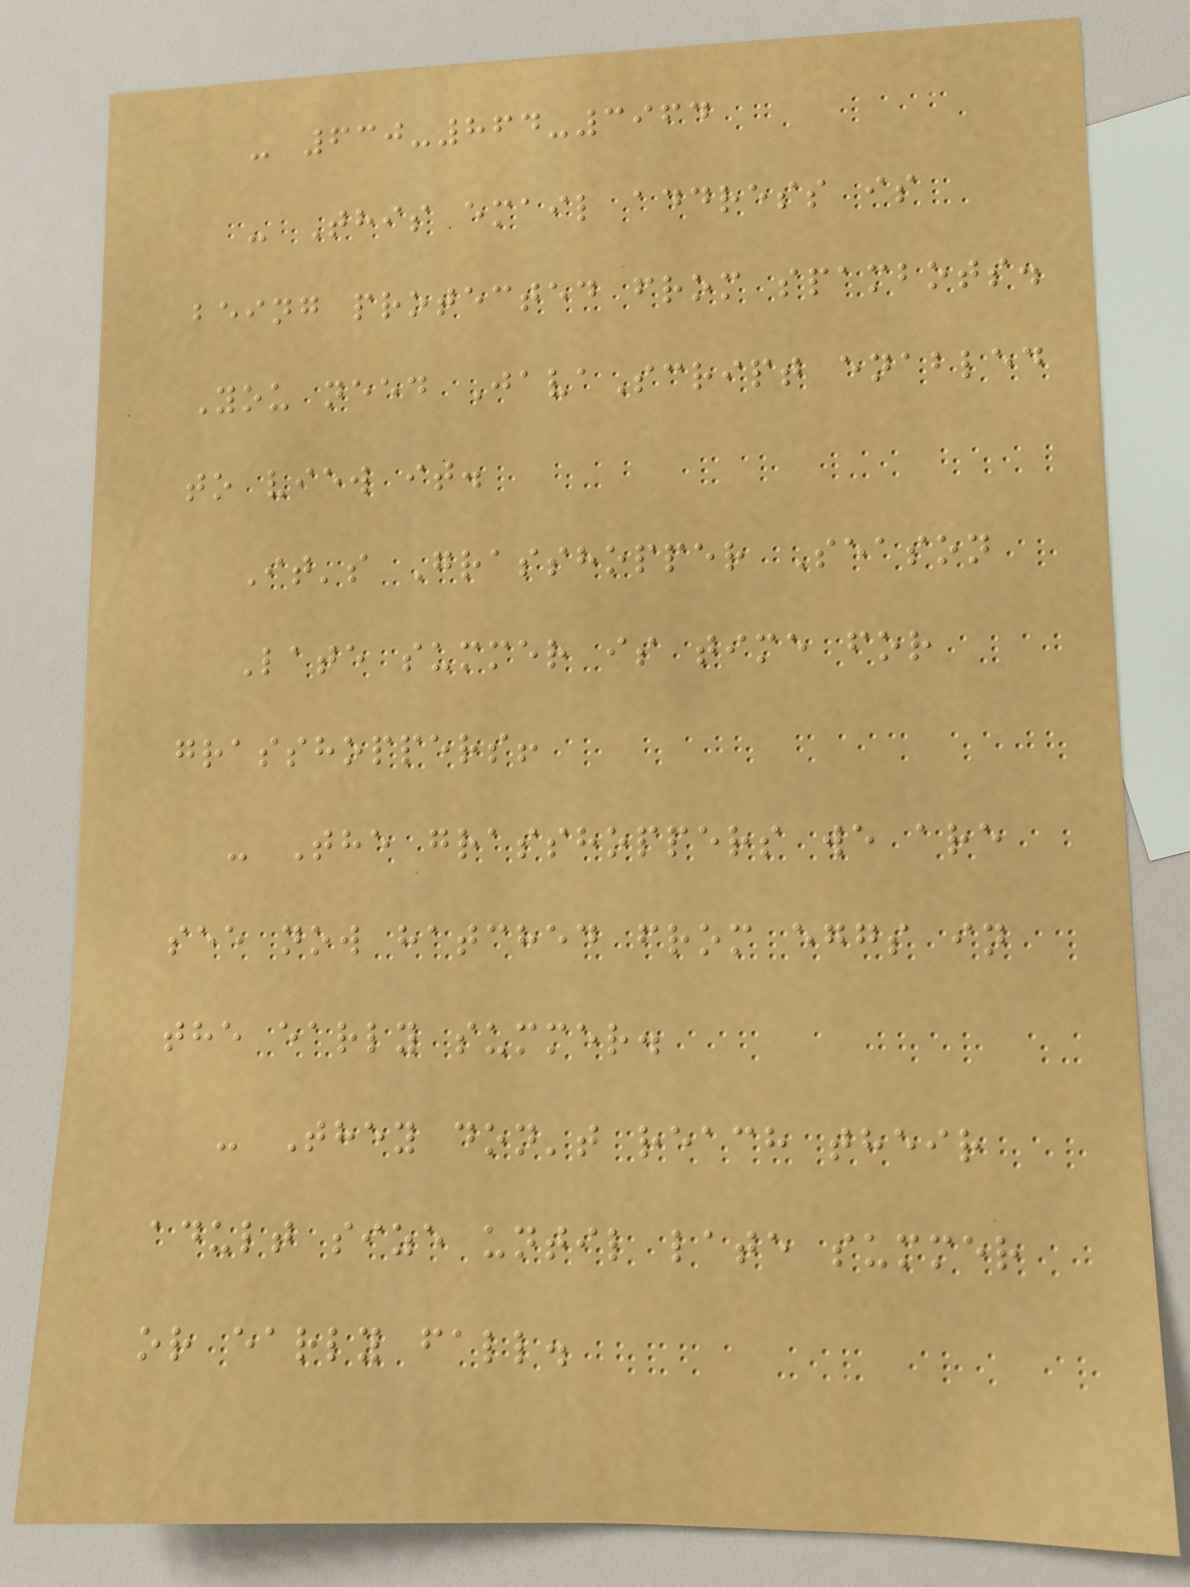- 630-864-3964
- This email address is
being protected from spambots.
You need JavaScript enabled
to view it.
It's Grasshopper Season
Late summer is time for
grasshoppers!
- The grasshoppers we are
see now hatched from eggs in
the early summer.
- They don't reach their
adult size until late summer
or early fall.
